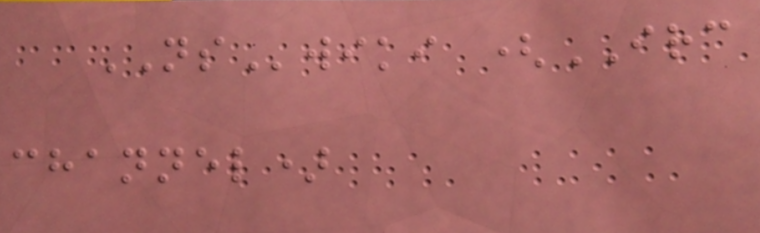NSwiki (IRC
channel)
